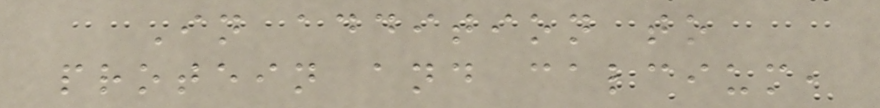In addition to
protein and calcium,
